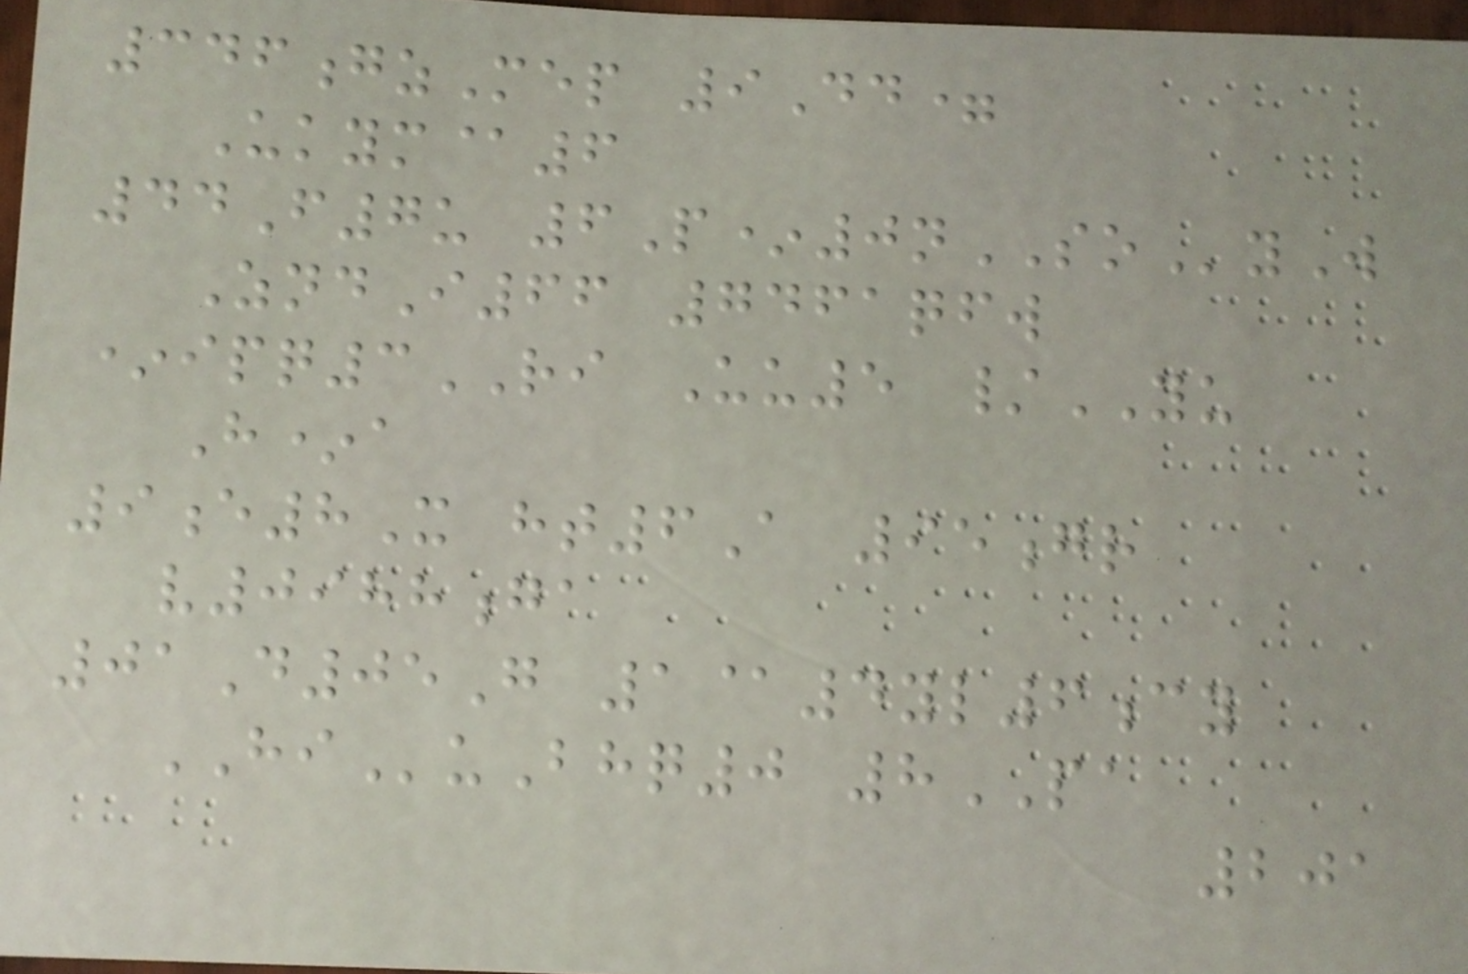346gzMep 9Dd=
Ukym@6
44F7u 6P*0nSOyW
ZndI66 7461qfw
*ipq3RI Uu5 /YU
H*a
9e8X ht6A 95gr
v0988ga
01D05G 1@4yl6cy
HIuBhq0 8PA
201
